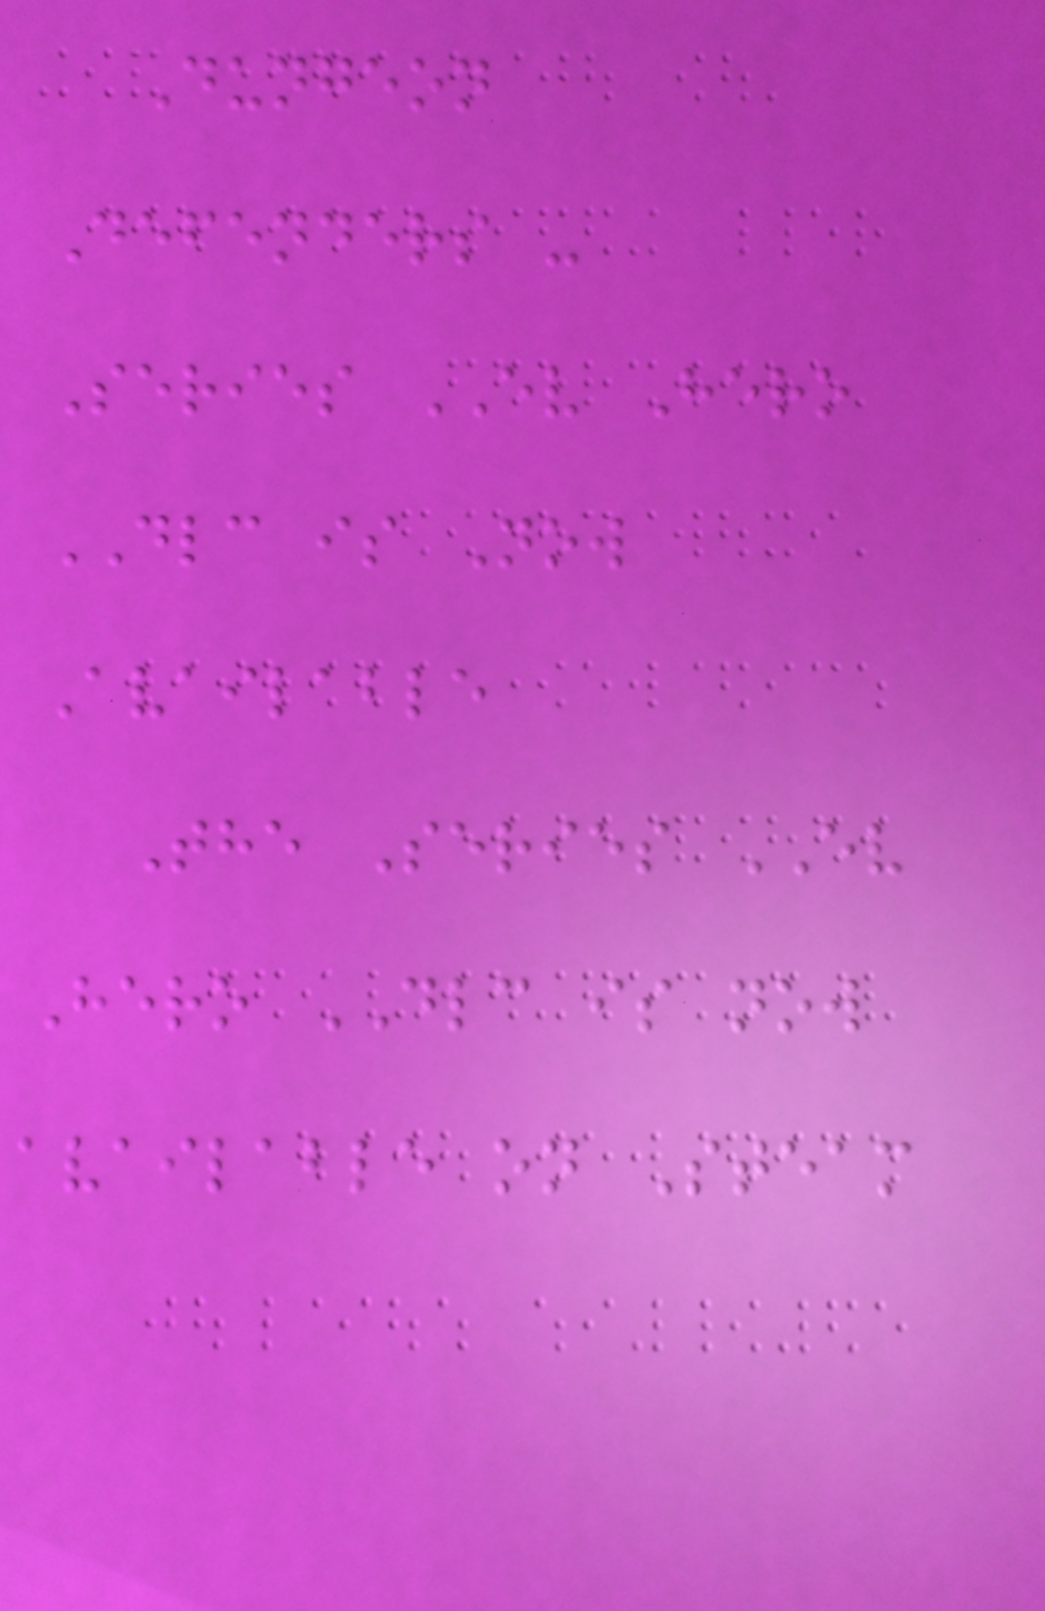Dungeon
Defenders -
Series EV Hero
DLC is Now
Available
The Series EV
Hero DLC is now
available on Steam
